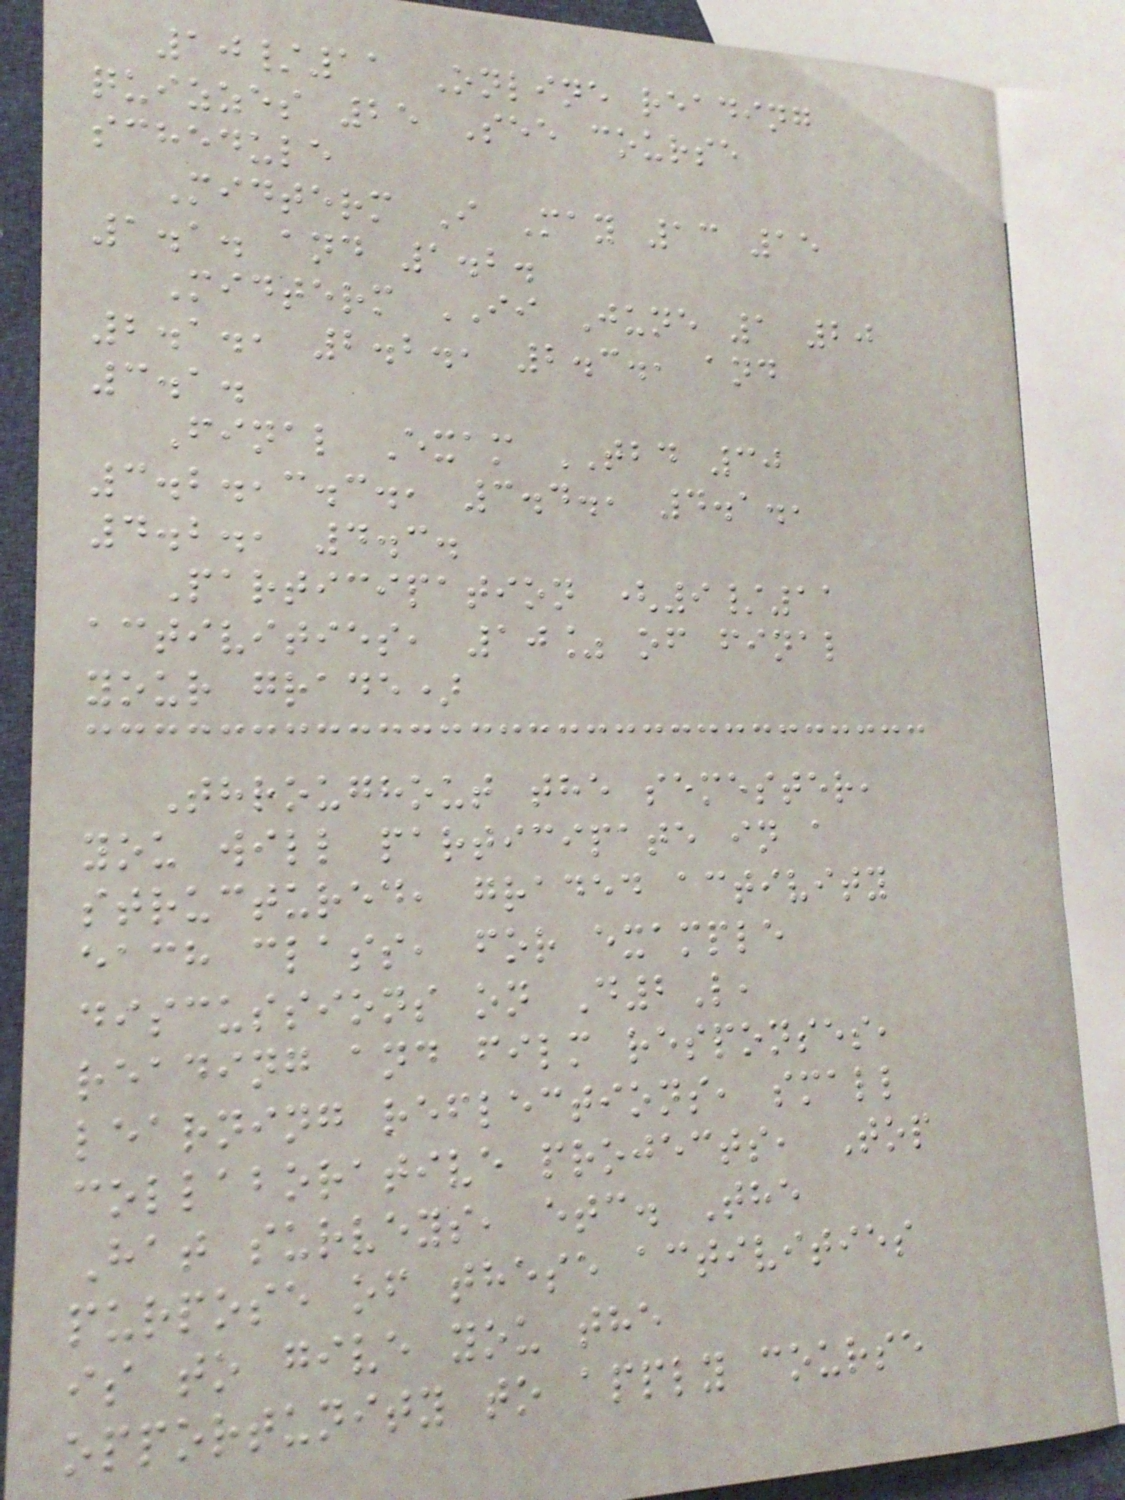10/11 Online reading
quizzes 25 See course
schedule
Midterm I May 13 15
1.1. and 1.2.
Midterm II June 1 20
2.1., 2.2., 2.3., and
3.1.
Final Exam TBD 30
3.2.,3.3., 3.4., 4.1.,
4.2., 4.3.
Participation (9/11
activities, 10% of final
your grade)
Throughout the semester,
you will participate in a
structured, graded activity
each class, for example
discussions on D2L,
reading and film responses,
learning reflections, small
collaborative projects, Top
Hat surveys, etc. The
purpose of these activities
is to give you the
opportunity to apply course
